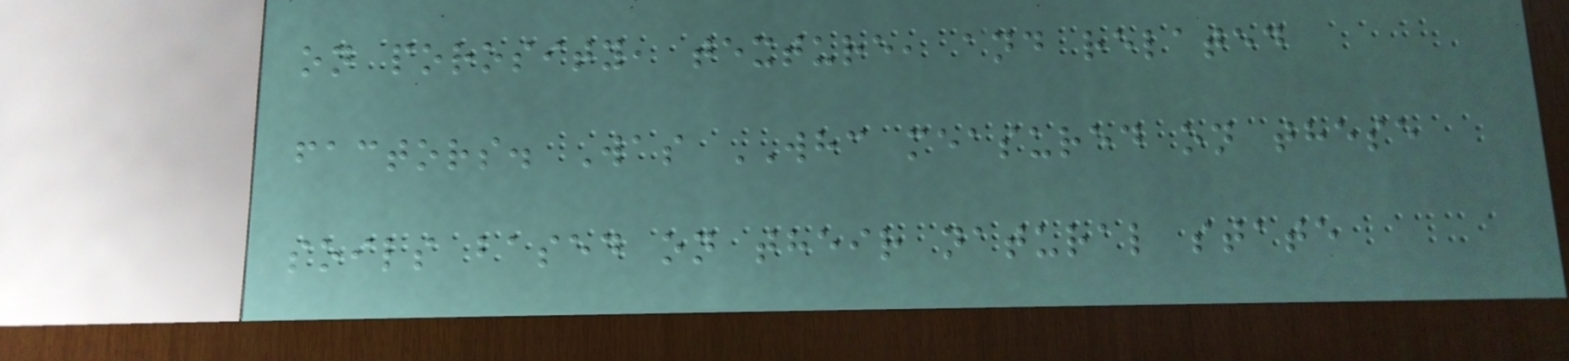on porosity, texture, and related
factors. Was WHC measured on these
soils based on their natural state
